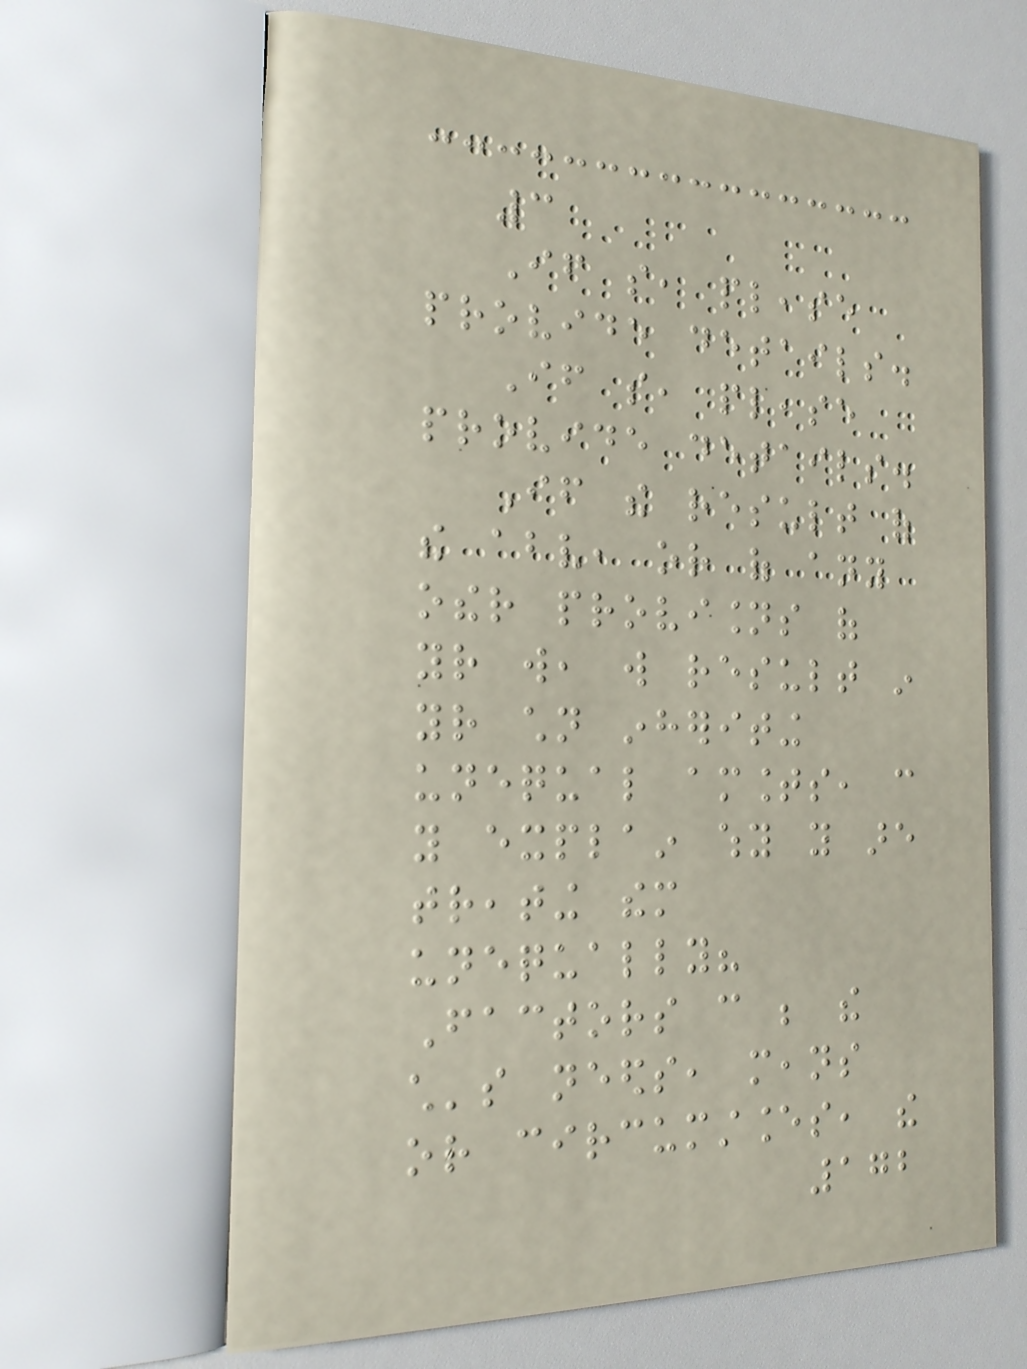3
If so, please
provide details.
If so, please
provide details.
If the result of
the above, or of any
other provisions of
your will, will result in
your children inheriting
unequal amounts, can
you explain why you are
treating them
unequally?
Factors can be the
child's needs, means
or circumstances, the
172
